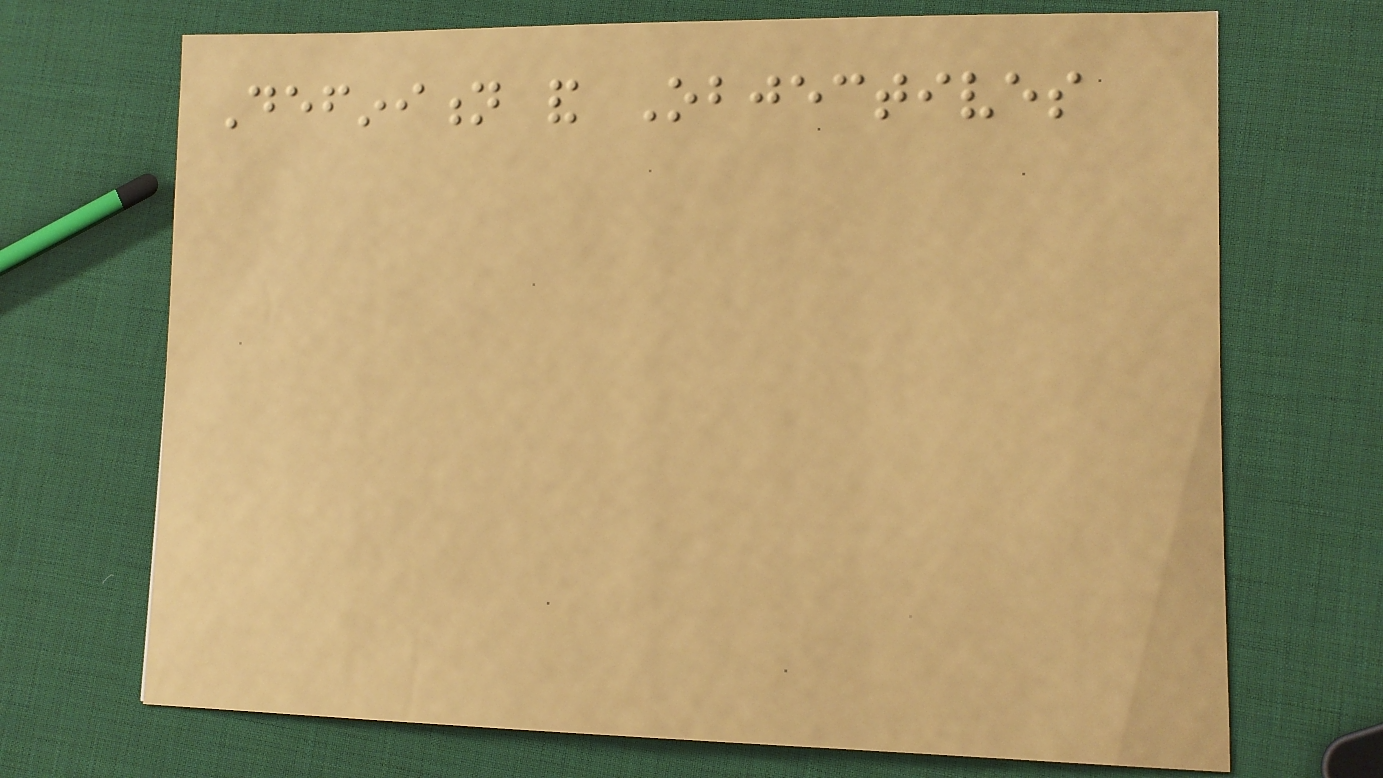Definition and Objectives
